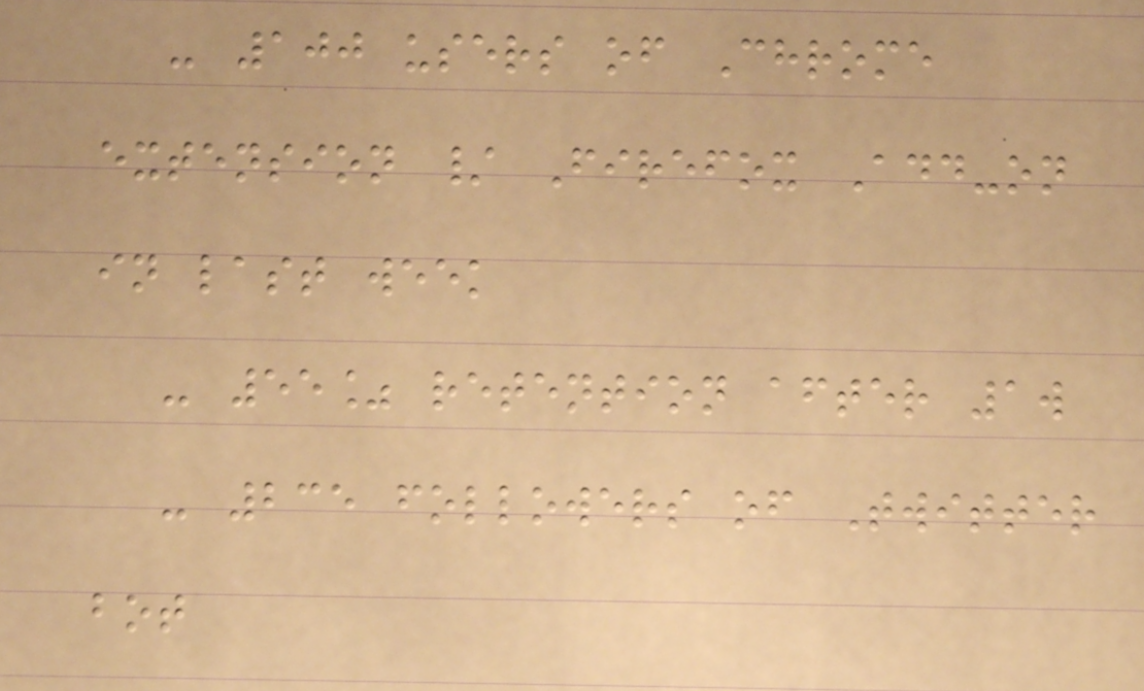- 100 users of Chrome
extension / Firefox Add-on
in last week
- 55% retention after 1w
- 235 followers of Twitter
bot
